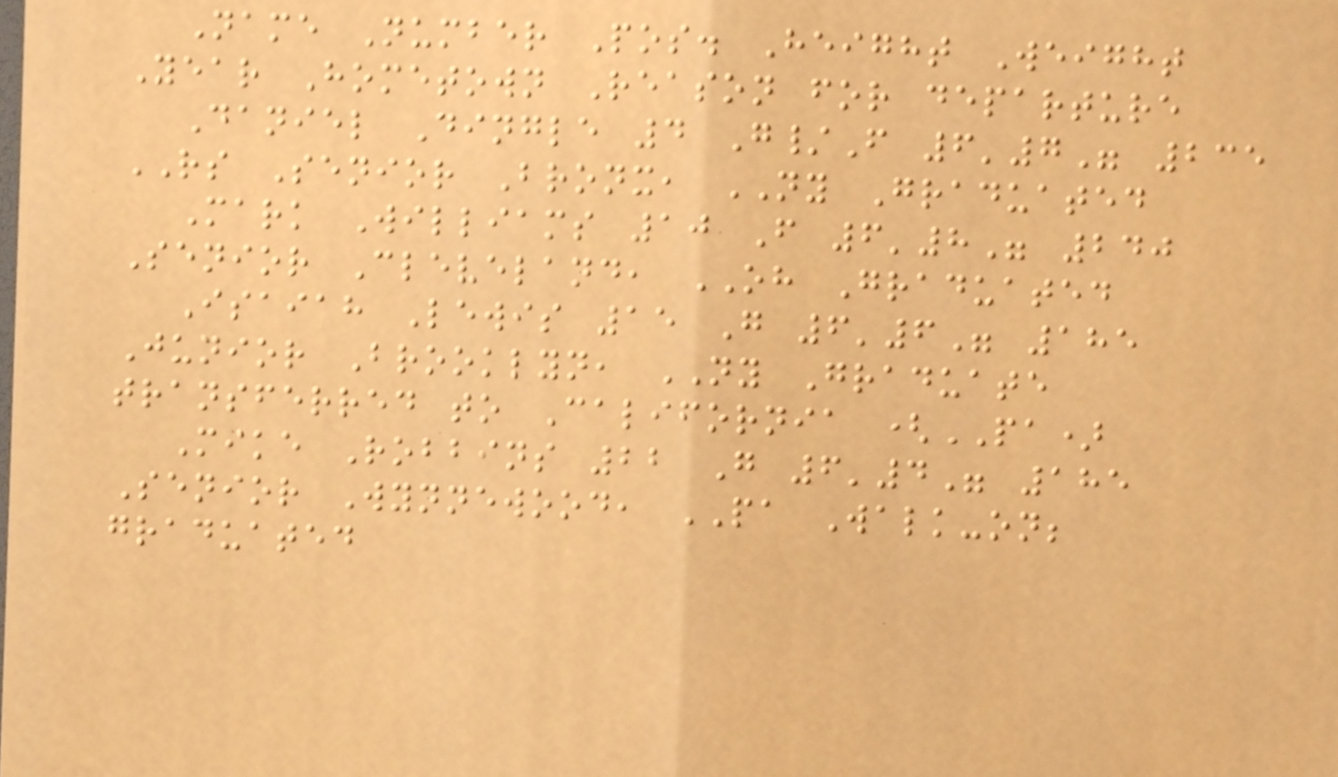Name Number Pos. Height Weight
Year Hometown Reason for departure
Daniel Dingle 4 G/F 6'7" 235
RS Senior Bronx, NY Graduated
Mark Williams 10 F 6'8" 240
Senior Cleveland, OH Graduated
Isaiah Lewis 15 G 6'6" 185
Junior Brooklyn, NY Graduate
transferred to California (PA)
Mike Robbins 22 G 6'4" 185
Senior Wynnewood, PA Walk-on;
graduated
